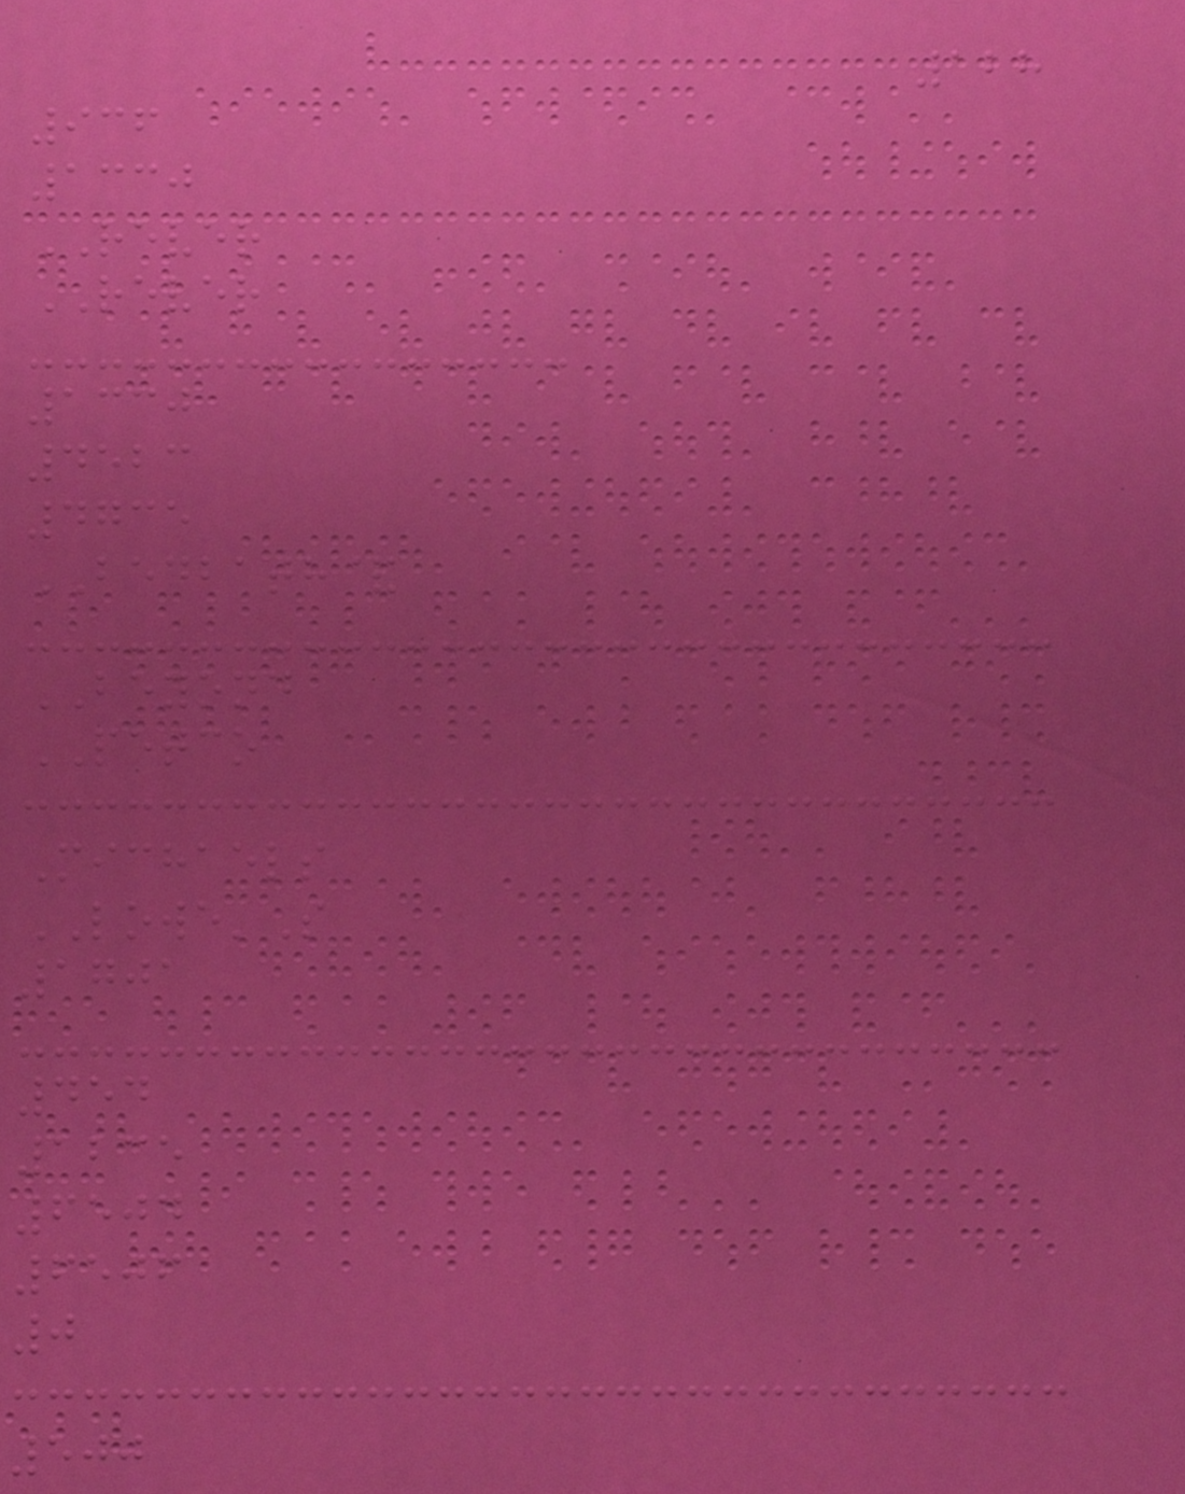128
936
1330
REVER
REVER
1330
4523
4735
BEDBATH&
BEYOND
PETCO
Michaels
LOWE'S
1701
454
1235
6504
6506
0
500
